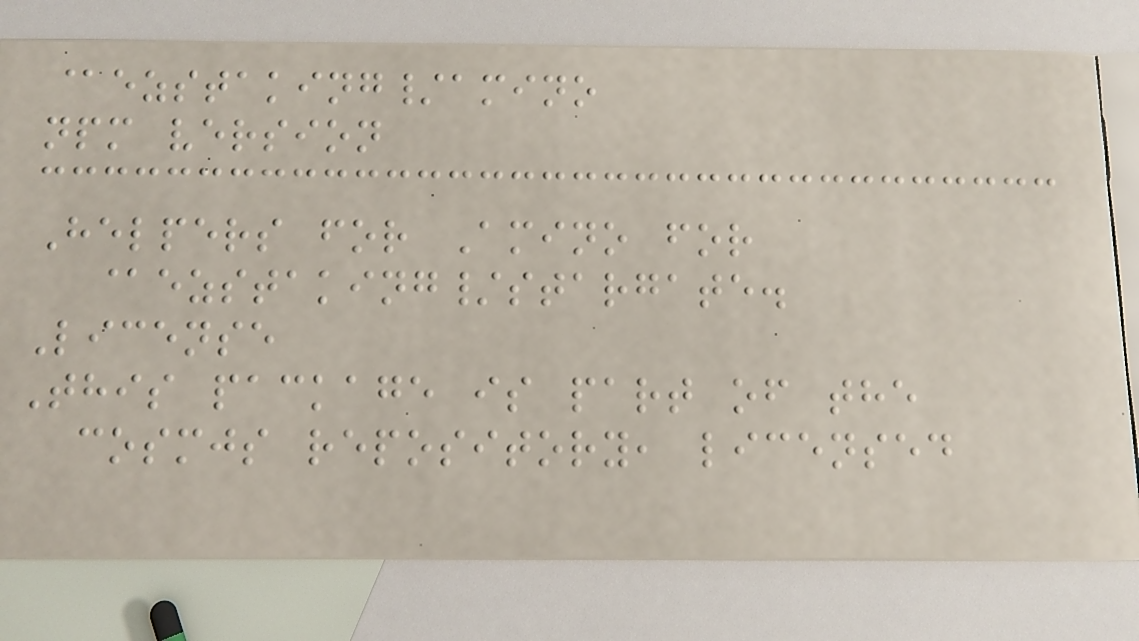@ezstaking/amino
npm version
Helpers for Amino for
@ezstaking/stargate.
License
This package is part of the
cosmjs repository, licensed
